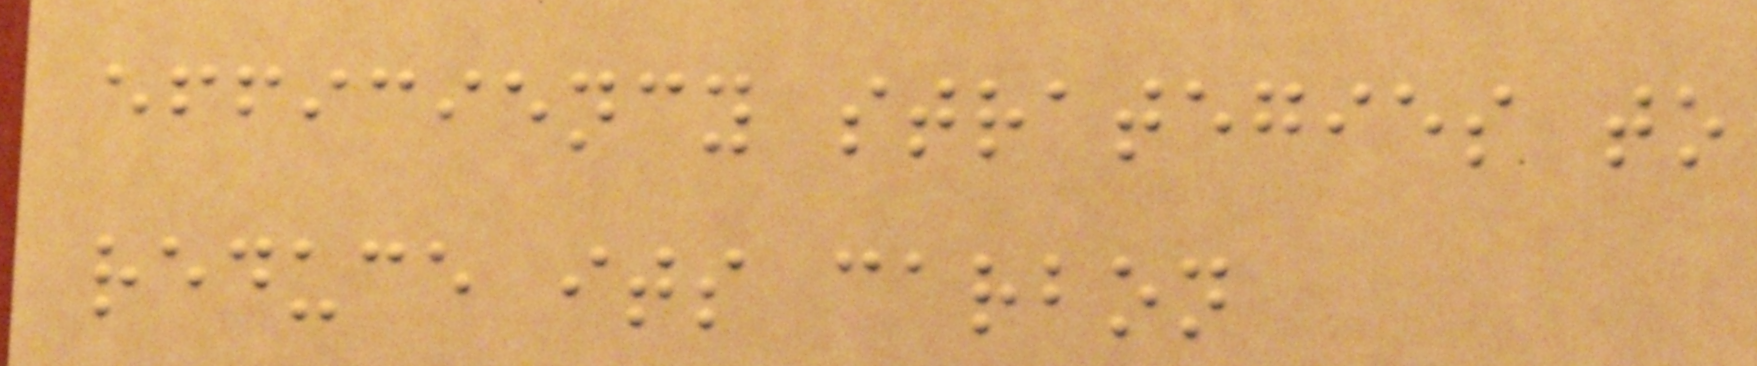efficiency strategies to
reduce its carbon
